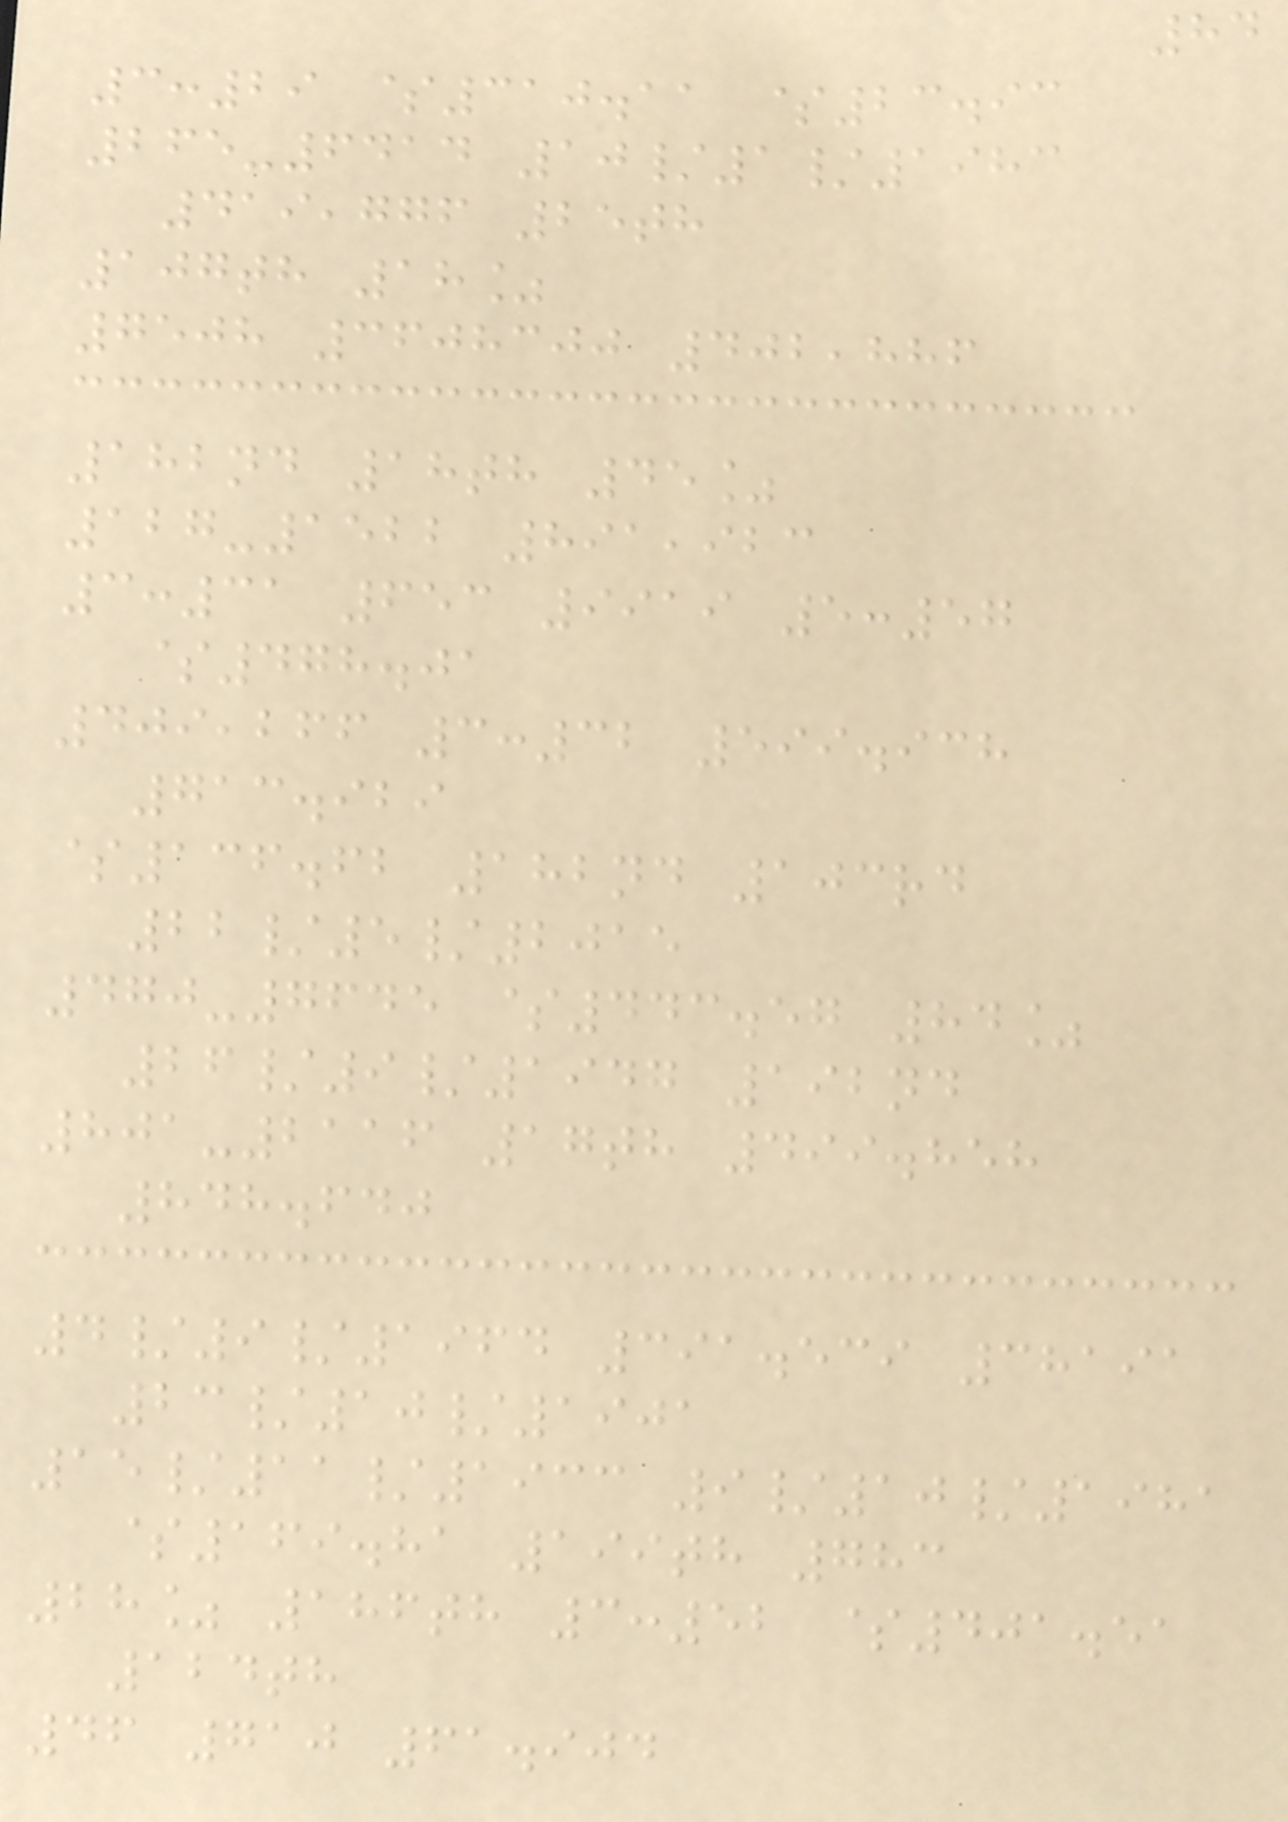84
3:29 $310.11 $23.93
265-6414 10/1/1983
419,776 25th
107th 18%
7508 3608300 402,886
182nd 18th 45%
127-1522 891,923
3:31 653 9919 5:57
$478.01
409,266 3:32 599.938
713.929
$136.62 182nd 103rd
22/5/2015
470-7645 $443.57 84%
26/9/1947 192nd
801-2116 17th 499.858
848.640
4/9/1964 391.539 38191
23/10/1901
15/11/1933 9/10/1981
$169.81 199th 783
28% 186th 3:52 $401.51
124th
46 710 61.904
